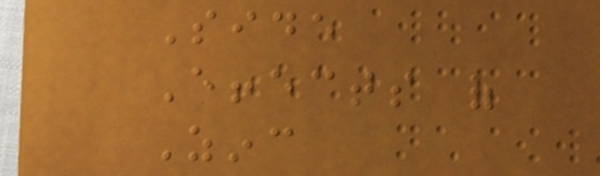Side
Effects of
Zinc
